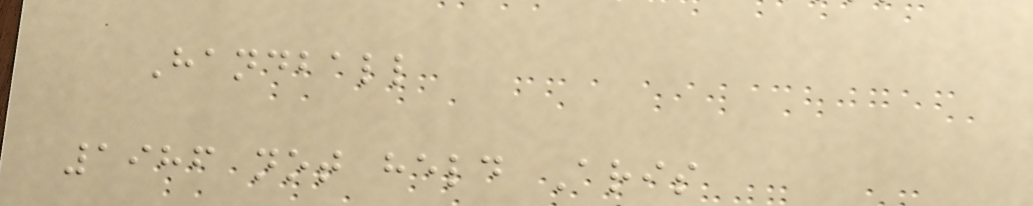Handball
1986 not held Aris
